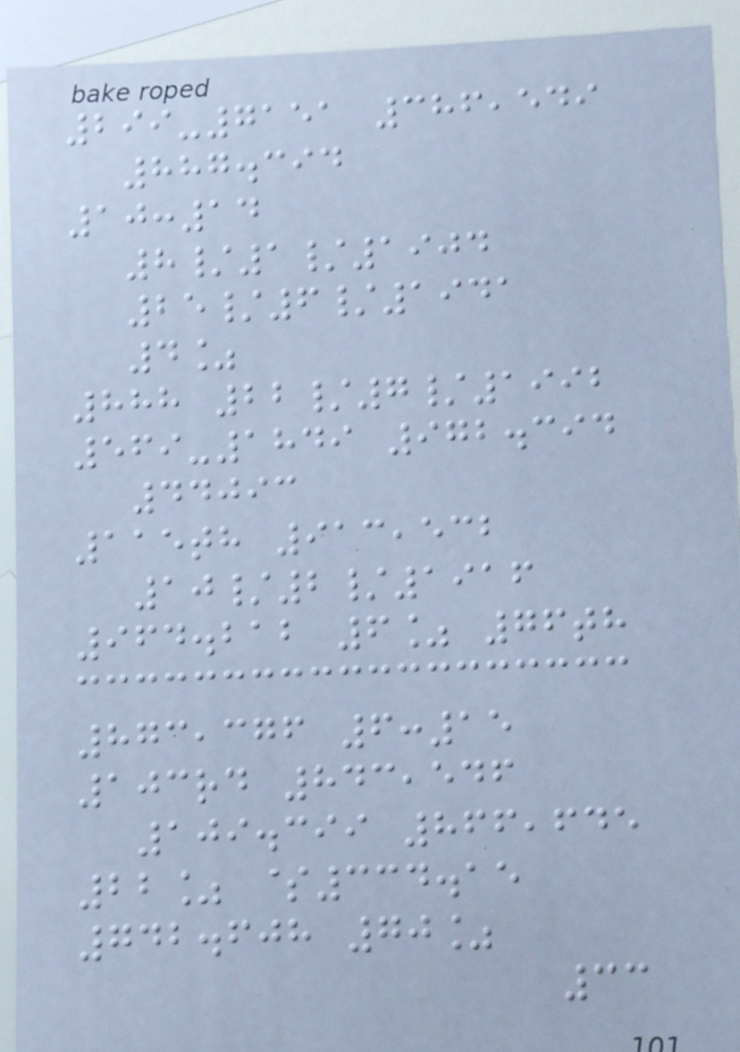299-7151 386,549
887.394
10:14
8/1/1904
25/6/1941
4%
888 22/7/1992
569-1849 972.394
44093
115th 913,532
10/2/1916
964.212 6% 76th
873,376 6:15
103rd 843,546
109.399 866,645
22% $334.15
742.608 70%
33
